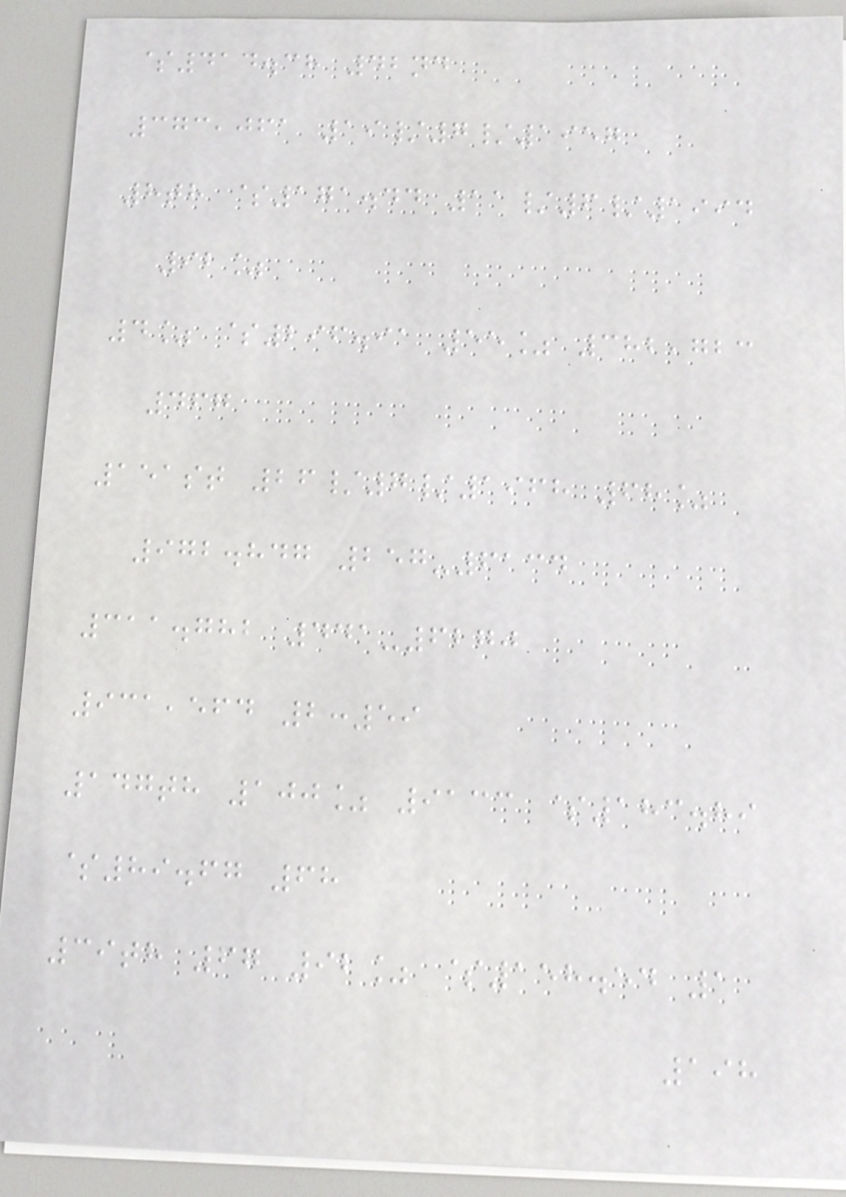$414.38 42nd
373,061 19/7/1957
8th $171.44 11/6/1994
92%
4% $296.91 55% 382,723
467
151st 26/7/1968 68%
972.847 257-6134
311.782 441-6270
931,564 2:59
147th 100% 9133 $183.89
$89.67 68
39th 67 92% $158.54 1
198
